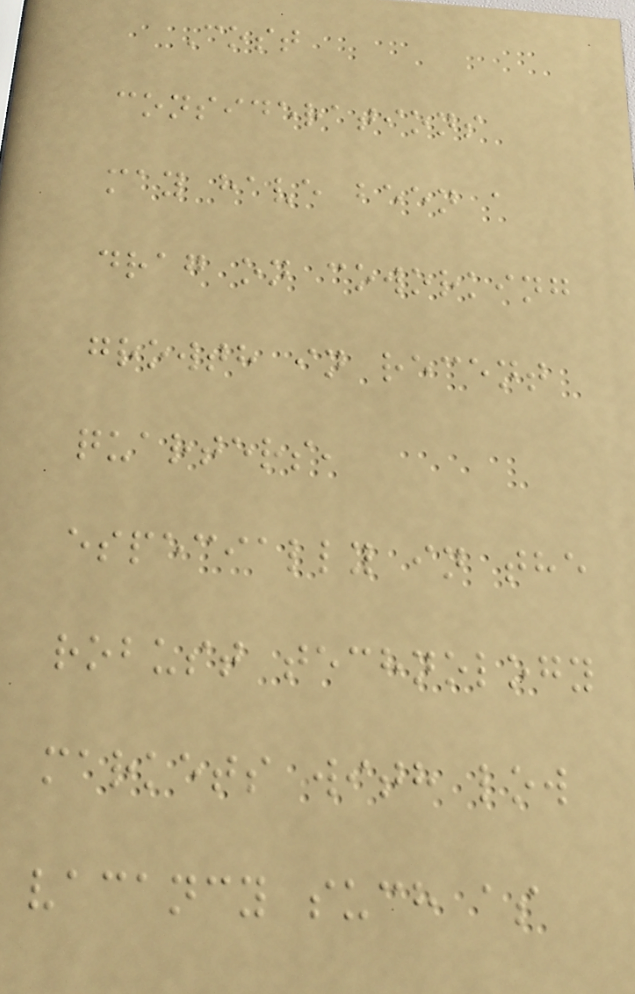Cost
considerations
may have been a
drag on coworking
growth in recent
quarters,
especially in the
robust technology
markets with low
vacancy such as
